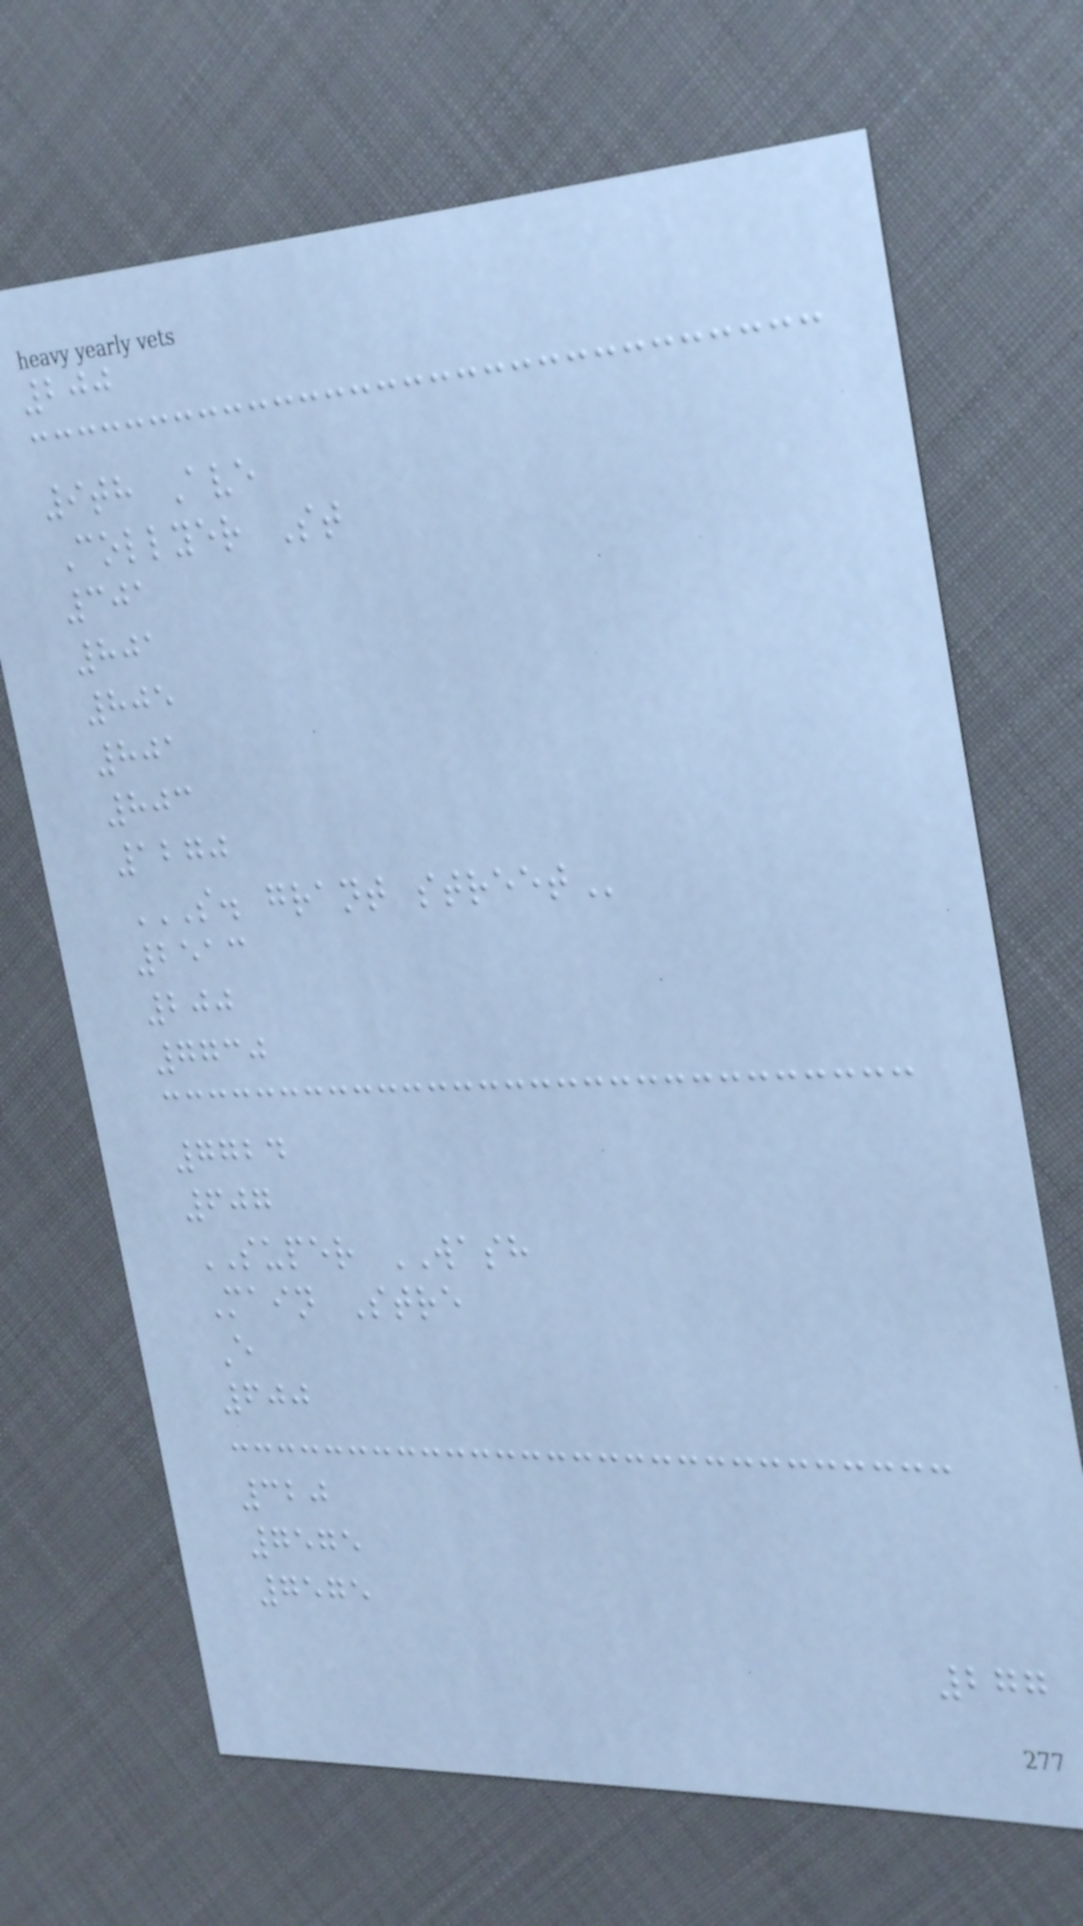200
9th Ave
Collyer St
301
801
805
801
803
1270
S. GRANT STREET
2513
200
7730
7724
607
SUPER WASH
Main Stre
E
600
320
7575
7575
277
